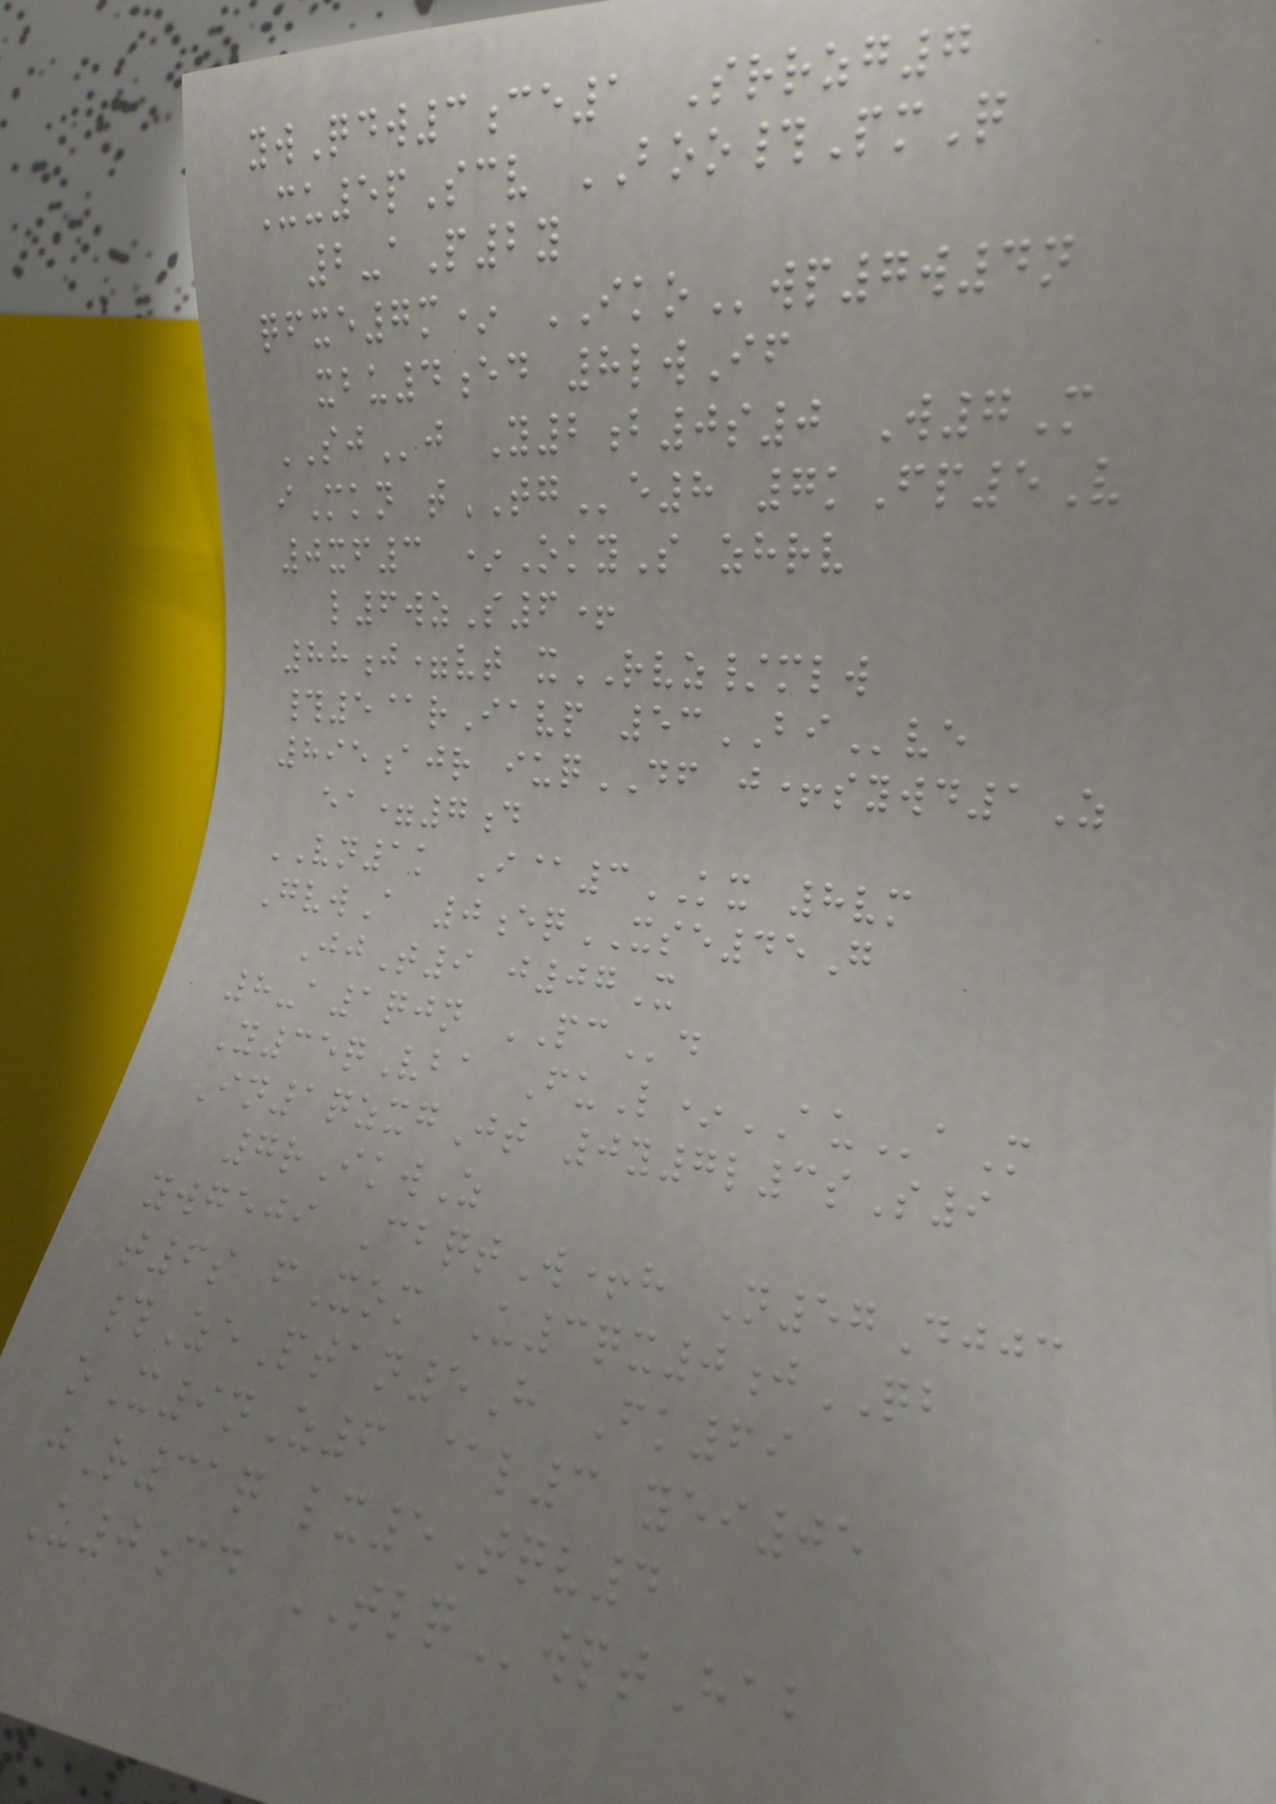ywQdw3ce1 Srrzg7
Xu5pScv BOO#PmQ
2-aP2y
qfxe7m* IKOwp7w4n
xbu4ed 8lwIf
SJj Y2b0s0 W7M
iMkn tTGe8 7kFp5V
0xf3 *OkyS zhrv
l6wzS6+
88j=vt xRVZ/mlw
#5@rIavp 53BIve
895ajr iuqDF j+sywd1Z
ea=7d
VN1k I@3KX 8vm
GvwA 0eqXSE45G
JjT9 j07X
8-a1qjn PCd
Y35qVba FuL*AUaM
In1qzxgJt 0y7l3sS9
7rIkwZ
ywgeji CbqtW+h N57Djjc
t6s fXom U3qx0jQB
#ZePtan5H Fk69
oX9nZ6 @l3 yei05
jR31q lx5Tqv4
U0cd TLQwptHab
